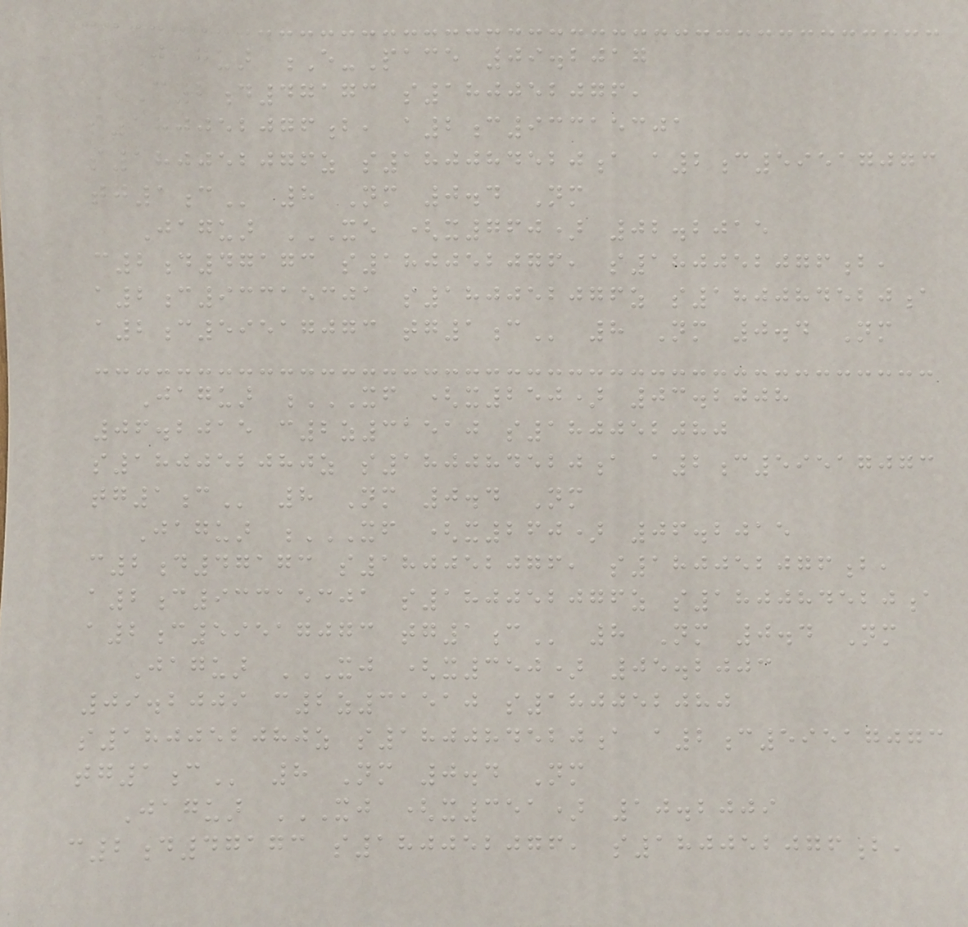Jaguar E-Pace 09.2017
C2D47173 S180052076,
S180052076B, A2C93315301
S180052076Z S180084520A A2C59517073
TG1C 8 Nm 0.4 Nm
Jaguar XE (X760) 02.2015
C2D47173 S180052076, S180052076B,
A2C93315301 S180052076Z S180084520A
A2C59517073 TG1C 8 Nm 0.4 Nm
Jaguar XF (X250) 03.2008
06.2015 C2Z31510 S180052080
S180052080Z S180084520A A2C59517073
TG1C 8 Nm 0.4 Nm
Jaguar XF (X260) 06.2015
C2D47173 S180052076, S180052076B,
A2C93315301 S180052076Z S180084520A
A2C59517073 TG1C 8 Nm 0.4 Nm
Jaguar XJ (X350) 05.2003
09.2009 C2Z31510 S180052080
S180052080Z S180084520A A2C59517073
TG1C 8 Nm 0.4 Nm
Jaguar XJ (X351) 10.2009
C2D47173 S180052076, S180052076B,
